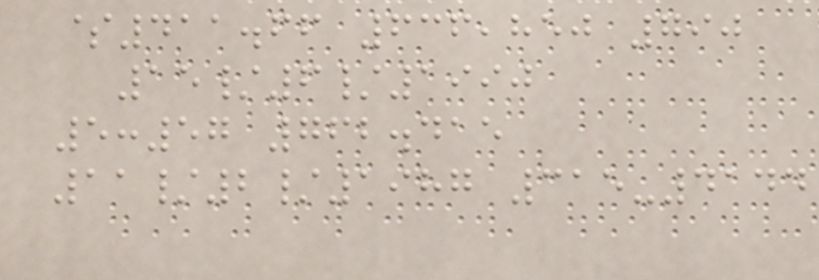$411.66 636,850 790
15/6/1990
5:57 762.415
11/2/1987 315-4144
